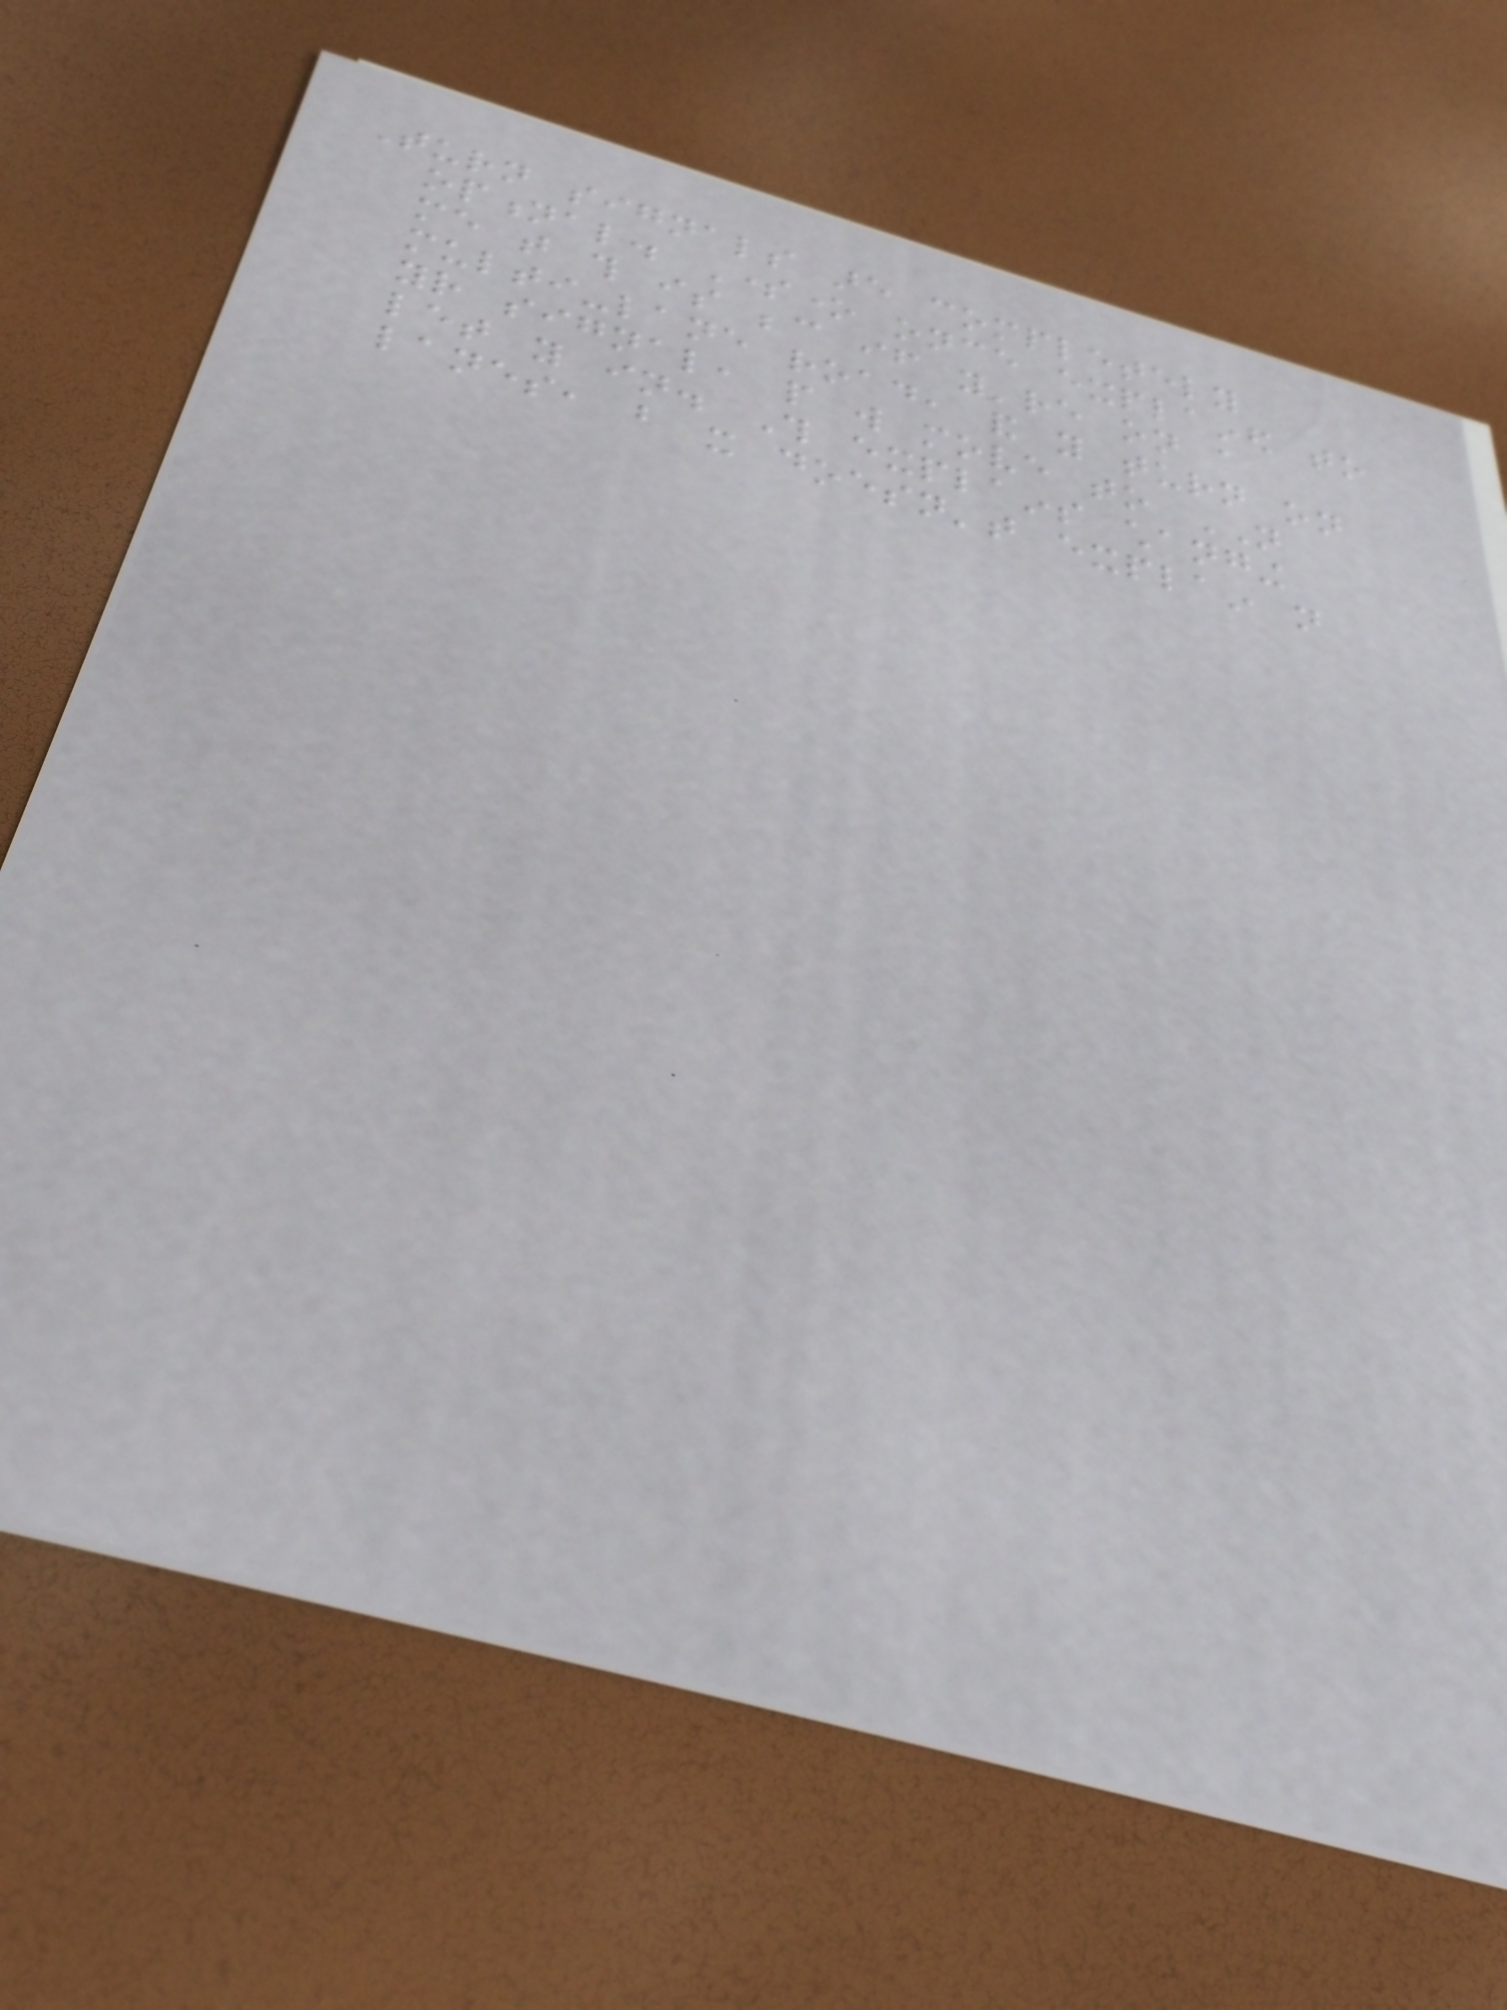Turn signals are completely
optional. Someone once explained to
me that this is because if you're on a
multi-lane road, and you turn on
your signal, people will move to NOT
let you in. This explains changing
lanes, but it doesn't explain not
